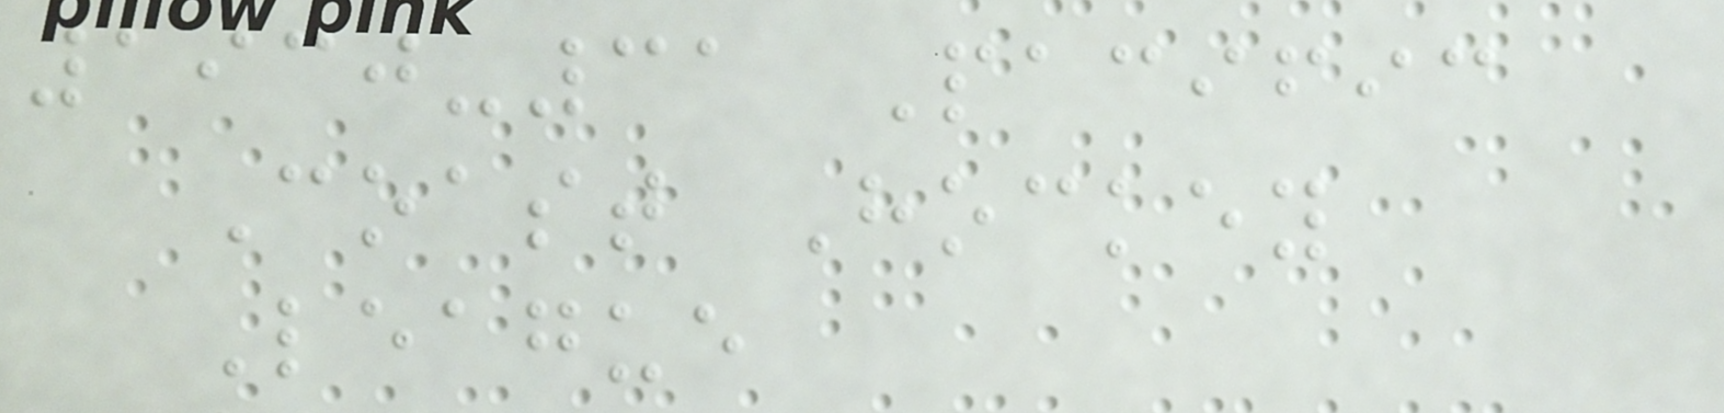1930-31 Pacific
Coast Hockey
League
